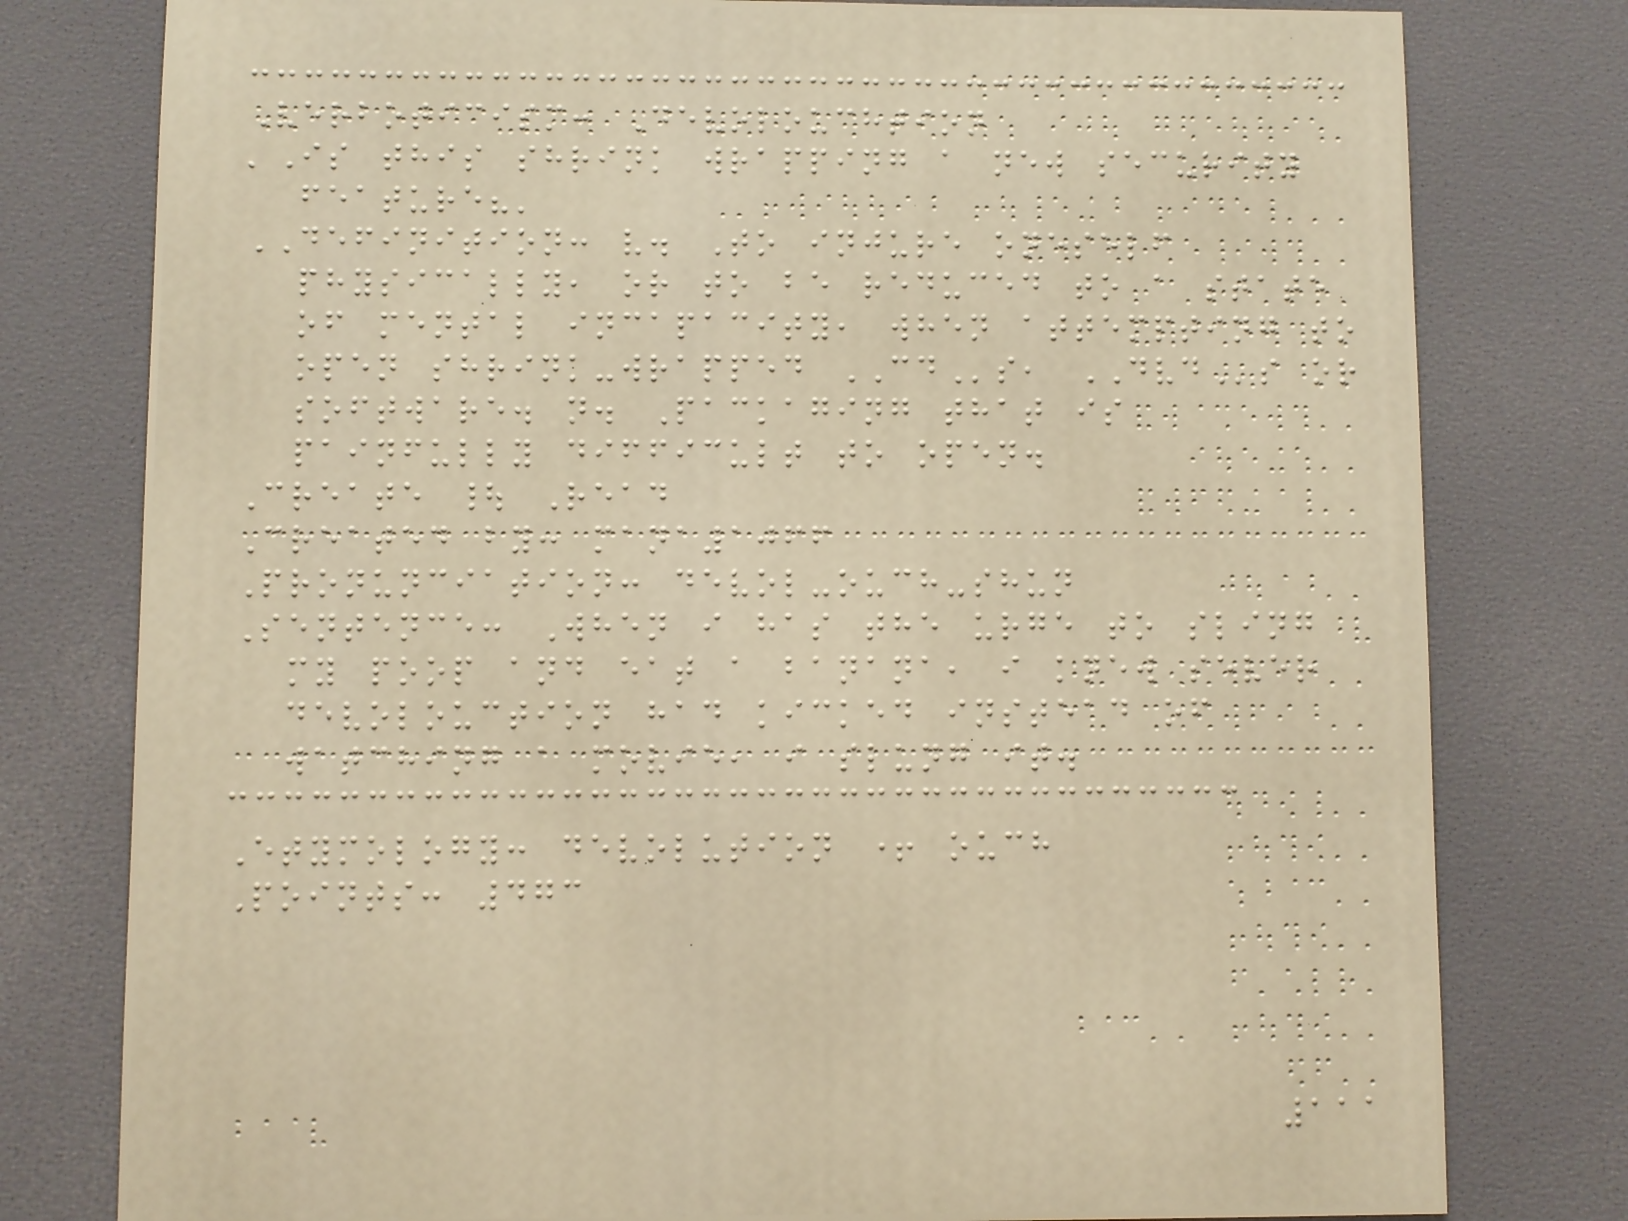Verboticism: Devolouchtion
'Is this shrink wrapping a new security
feature?'
DEFINITION: v. To injure oneself
physically, or to be reduced to a state
of mental incapacity, when attempting to
open shrink-wrapped CDs, DVDs or
software. n. Packaging that is
painfully difficult to open.
Create | Read
Created by: mana1066
Pronunciation: devol-ouch-shun
Sentence: When i has the urge to sling
my poop and eat a banana, i knew sever
devolouction had kicked instead of
watching a movie, i slung it.
Etymology: devolution + ouch
Points: 473
111
